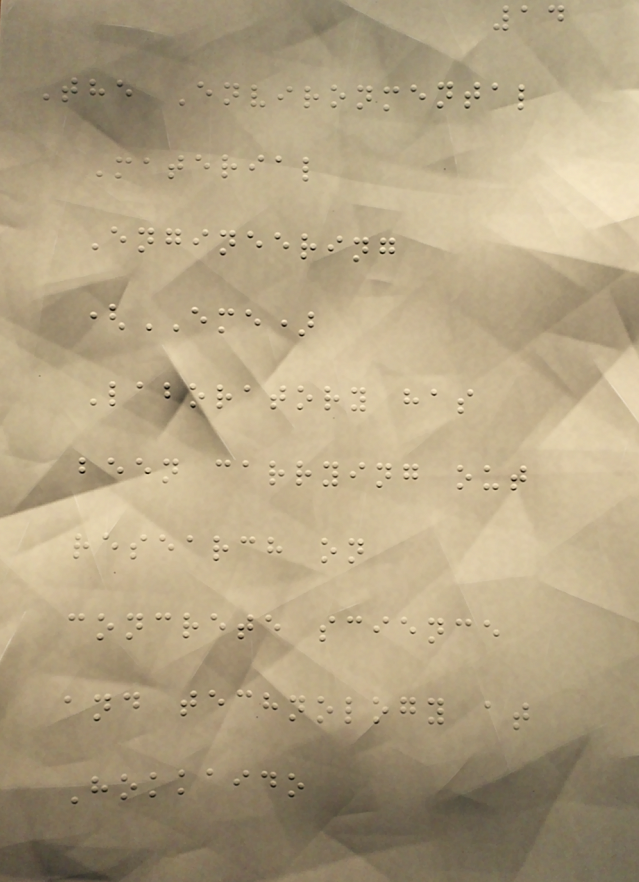14
The Environmental
Material
Engineering
(EME)
Laboratory has
been carrying out
research on
concrete science
and technology at
Hokkaido
